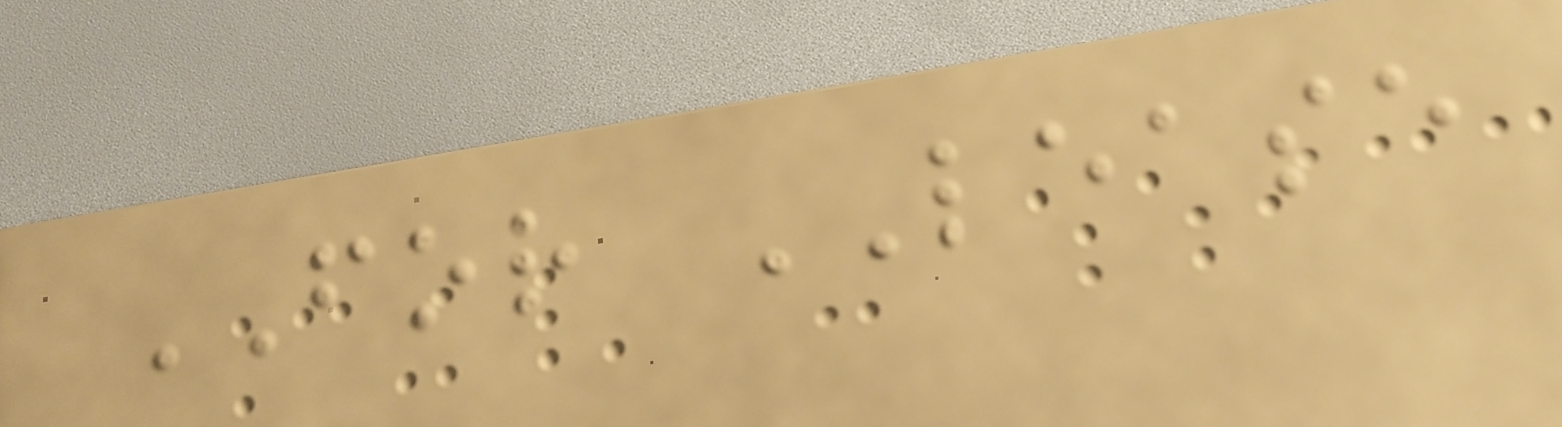FOR LEASE
